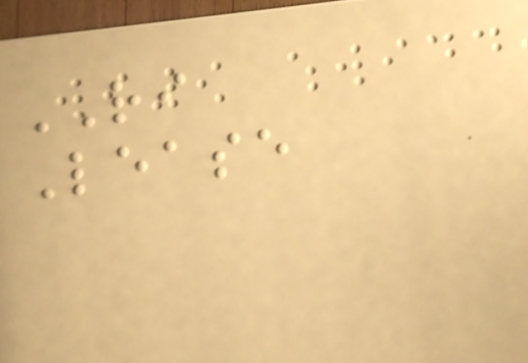RI
Lease
